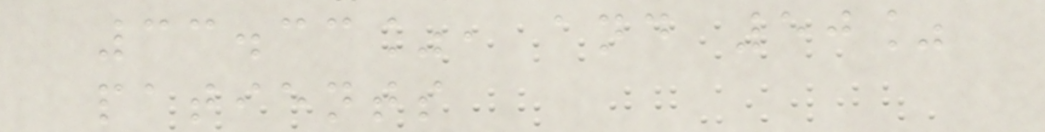33.33%, and 50%
patients
